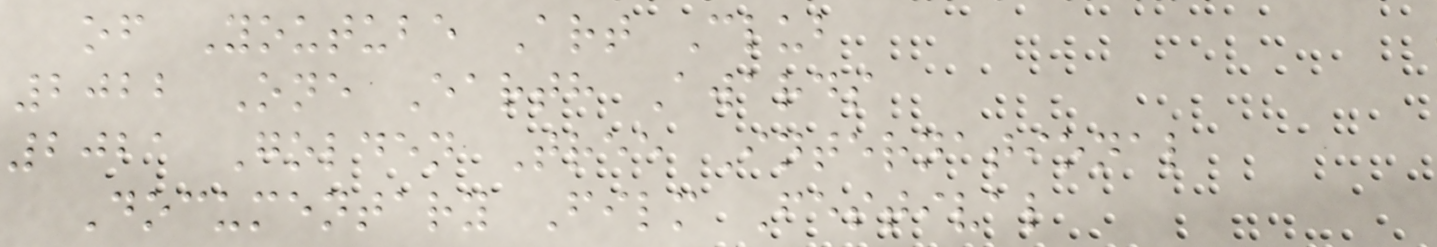of Youtube Art Club
2022 One Earth Awards
2021 Golden Tree International
Documentary Film Festival
